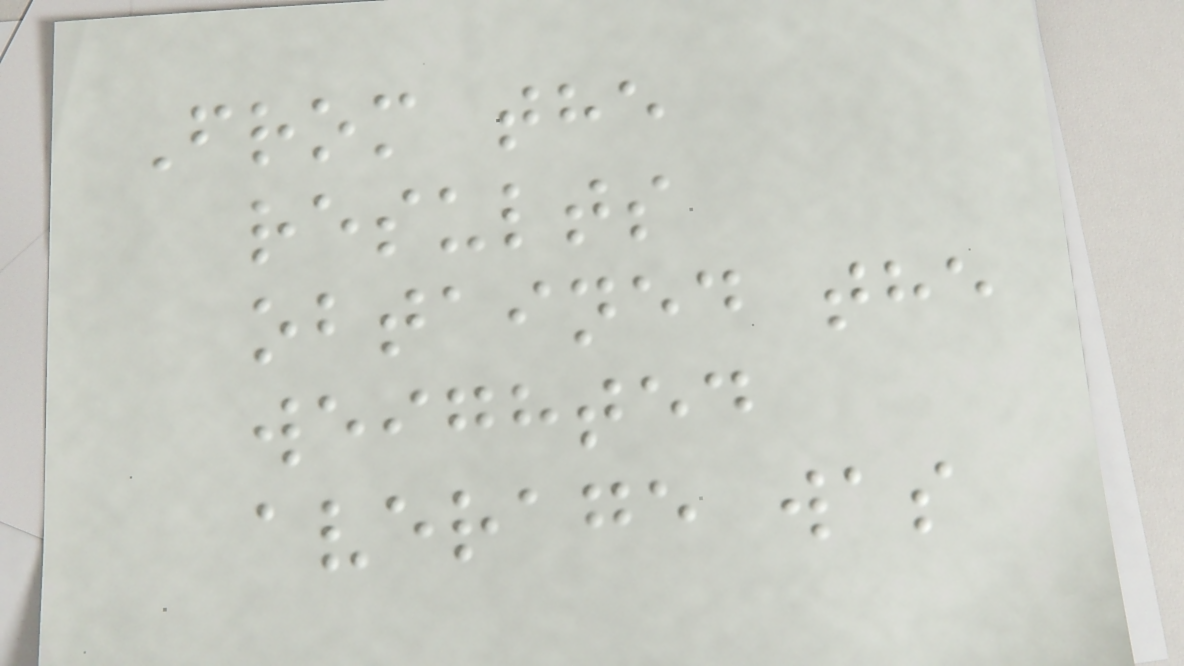From the
results
obtained the
weighted
average was
